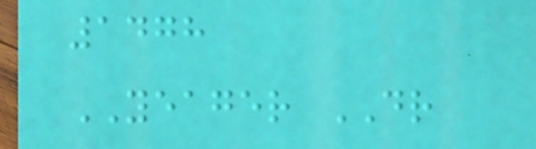1478
YEAGER DR
